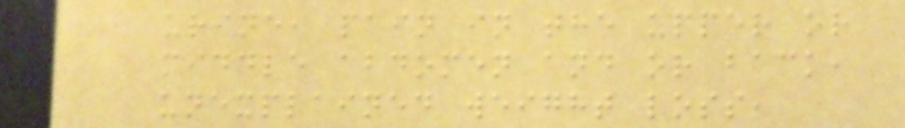urine, pain in the upper or
middle abdomen and or back,
unexplained weight loss,
